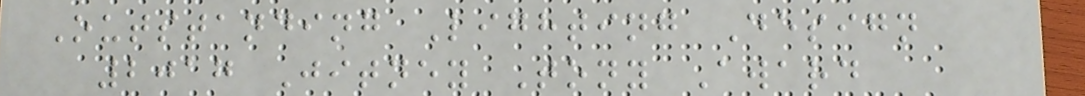Outstanding Lighting Design
2017 Jitney Tony Award
